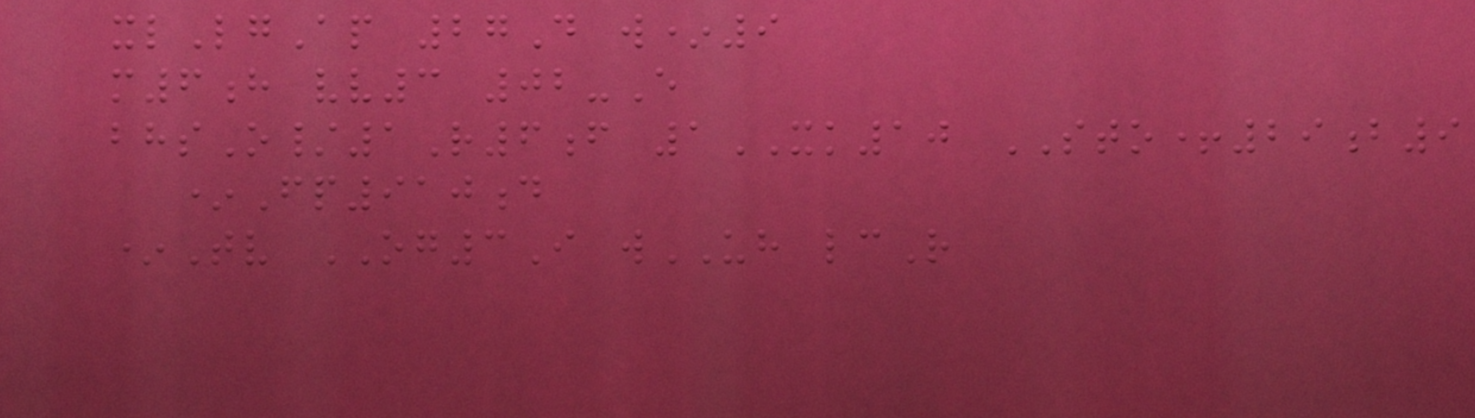xlLgAp 27D w*9
m6h vv3 02-E
bhsO/1R6f 1XK10 STO+29b9
*Fp910d
*Tv OG3I wUH lcR
